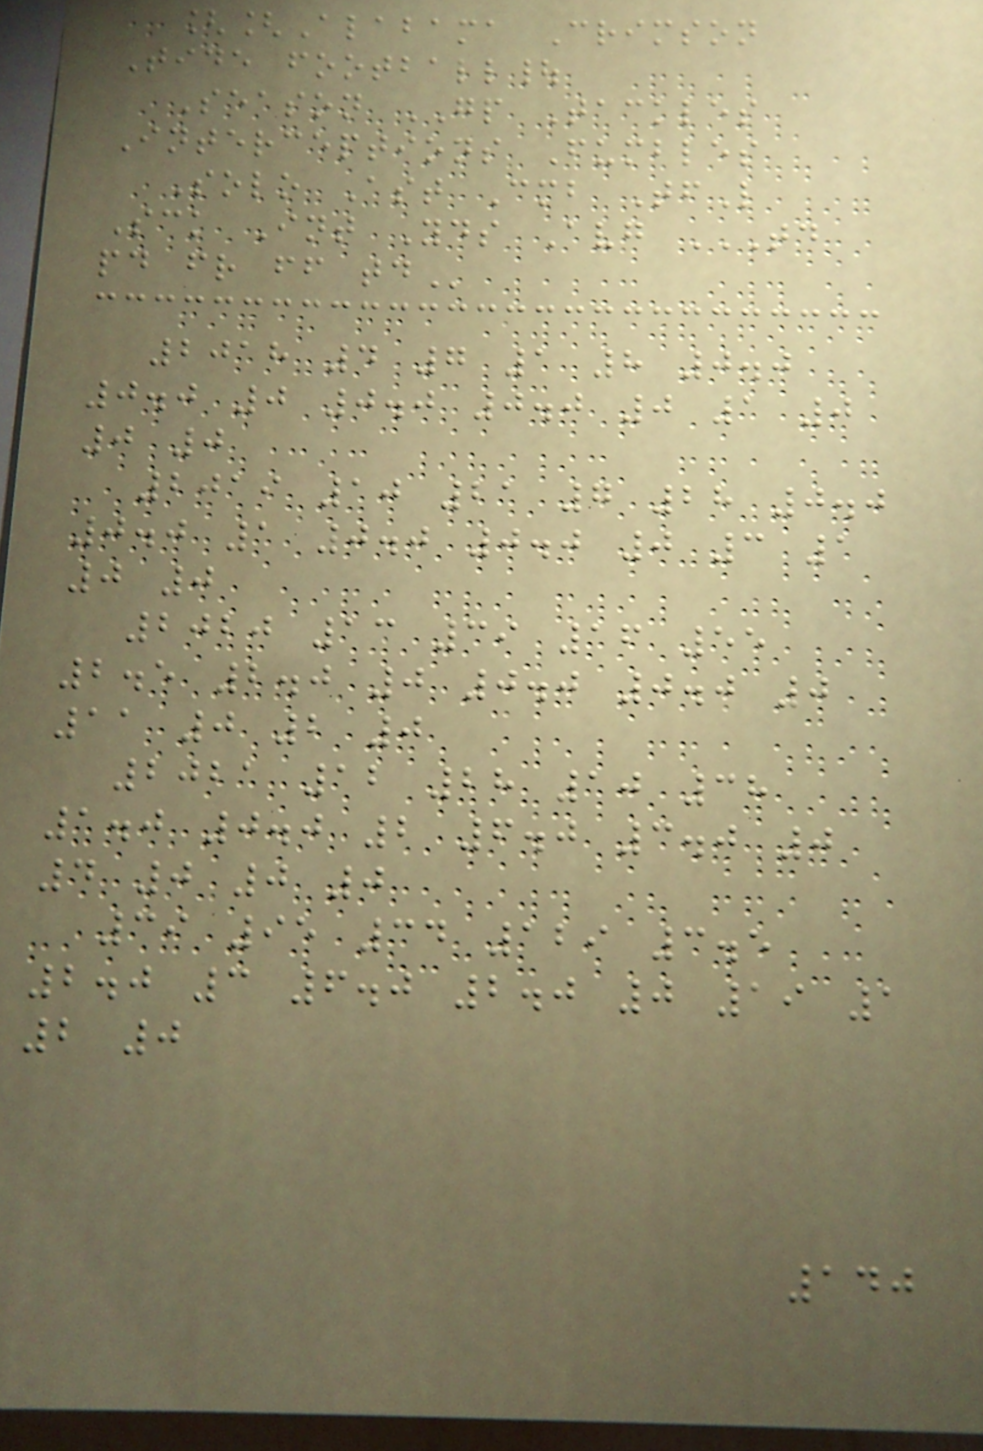[[Alabama Crimson
Tide football|
Season GP Tackles
Interceptions Fumbles
Solo Ast Cmb TfL
Sck Int Yds Avg TD
PD FR FF TD
2018 4 7 1 8 0.0
0.0 0 0.0 0.0 0 1 0
0 0
2019 10 21 7 28 0.0
0.0 1 0.0 0.0 0 3 1
0 0
2020 13 39 16 55
2.5 2.0 0 0.0 0.0 0
11 0 2 0
2021 12 28 10 38
1.0 0.0 2 6.0 3.0 0
4 0 0 0
39 95 34 129 3.5
2.0 3 6.0 2.0 0 19 1
2 0
140
